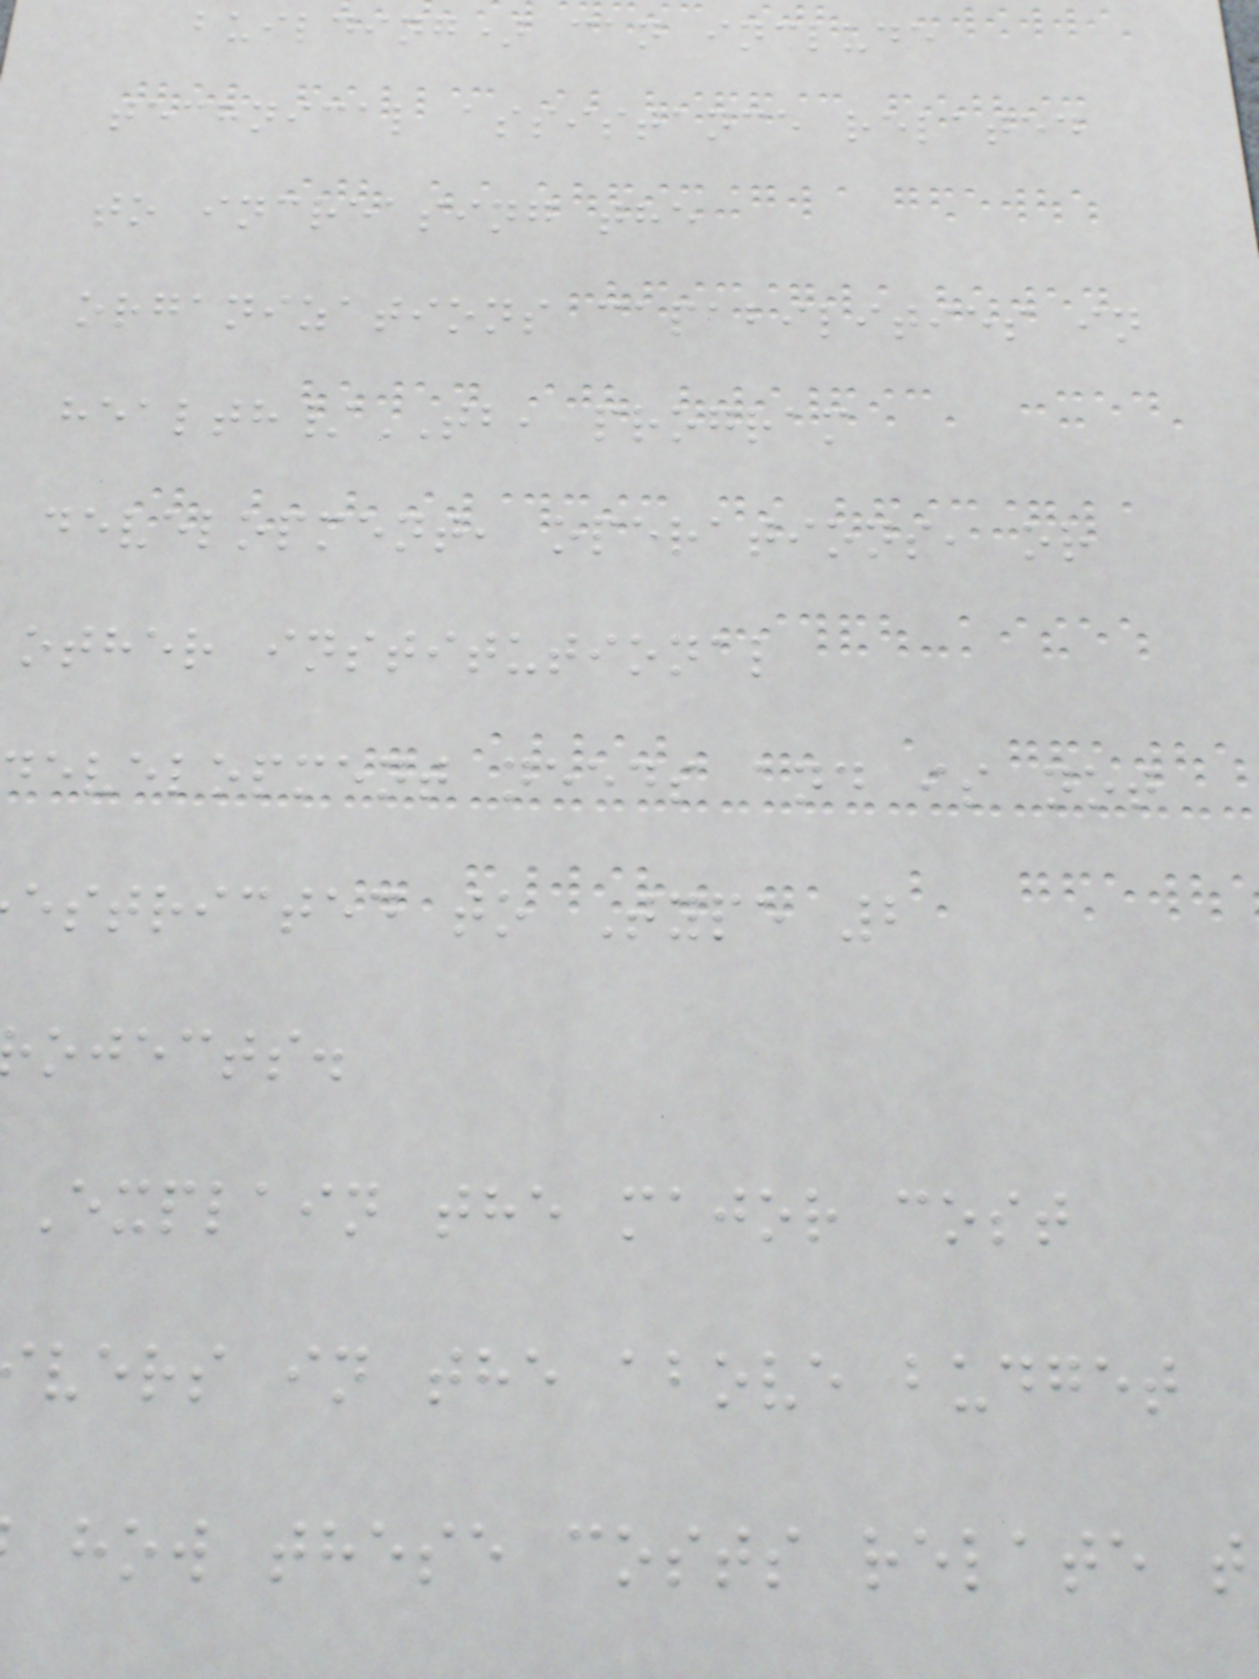building) can include
technical assistance related
to increasing the
organizations capabilities in
health/TB, program
development, operations, or
other institutional
evelopment needs and is not
estricted to Type 2
ojects.
Explain the major cost
vers in the above budget
how these costs relate t
